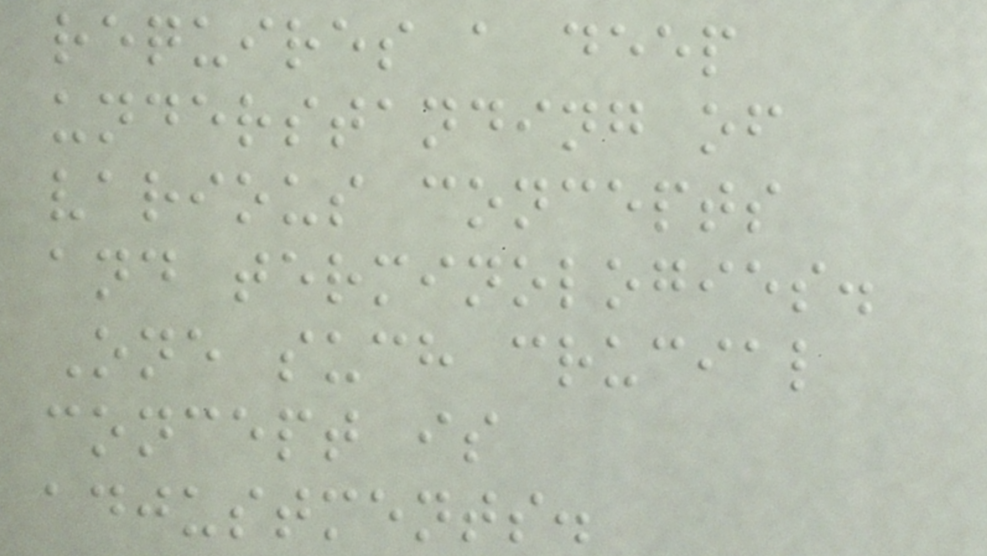requires a deep
understanding of
various concepts
and terminologies.
One such crucial
concept is
adjustments.
